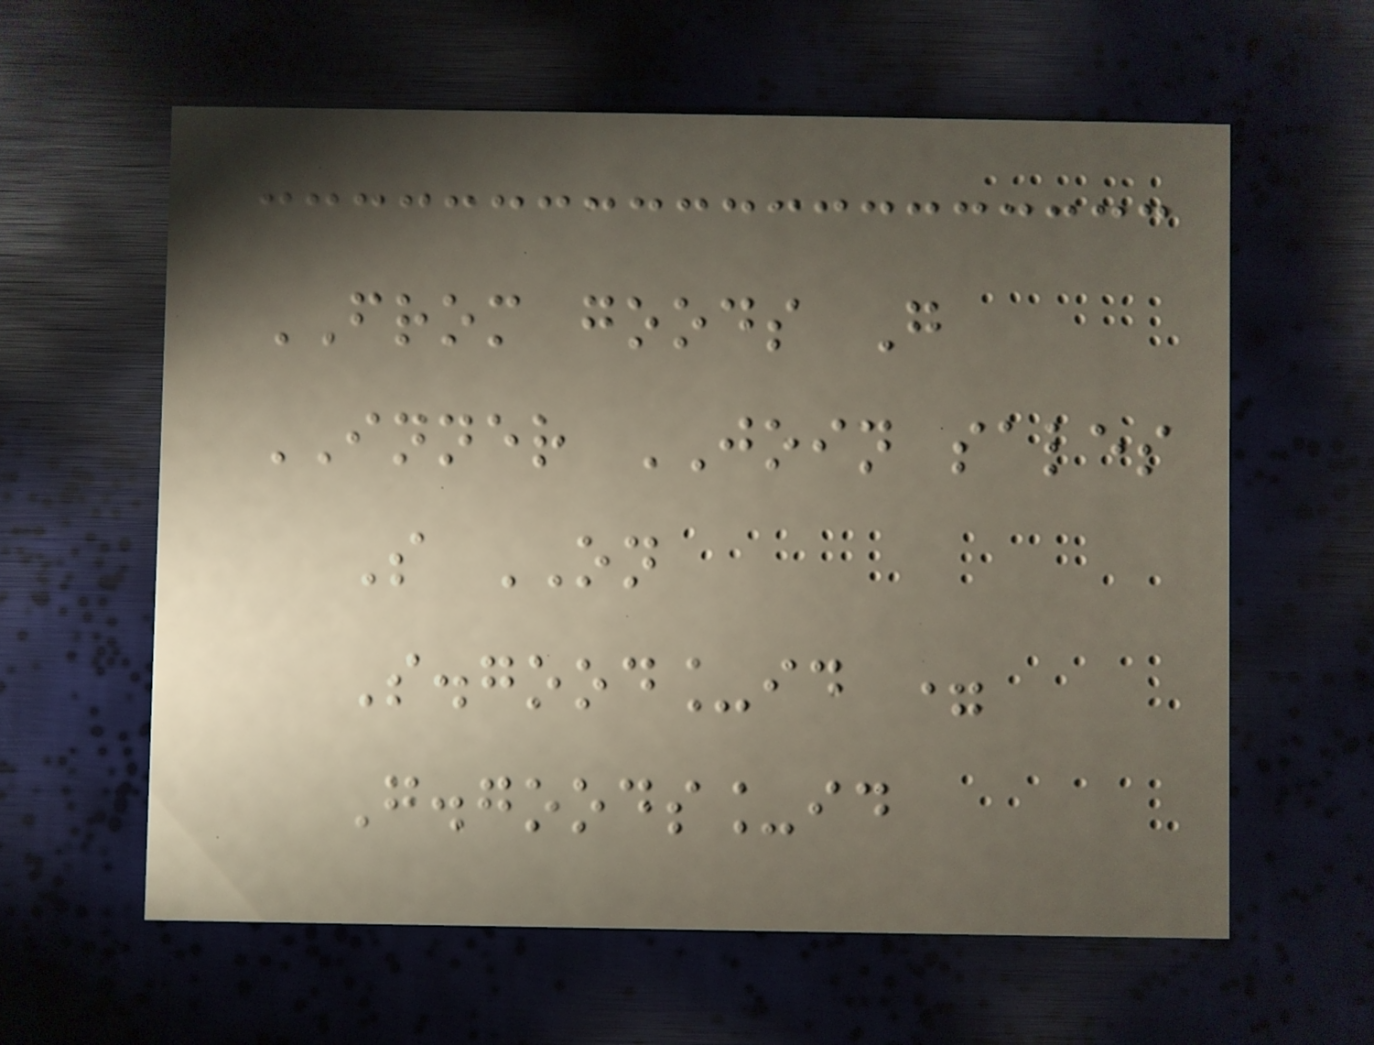FROM goods G
INNER JOIN sales
S ON
S.good_id =
G.goods_id
